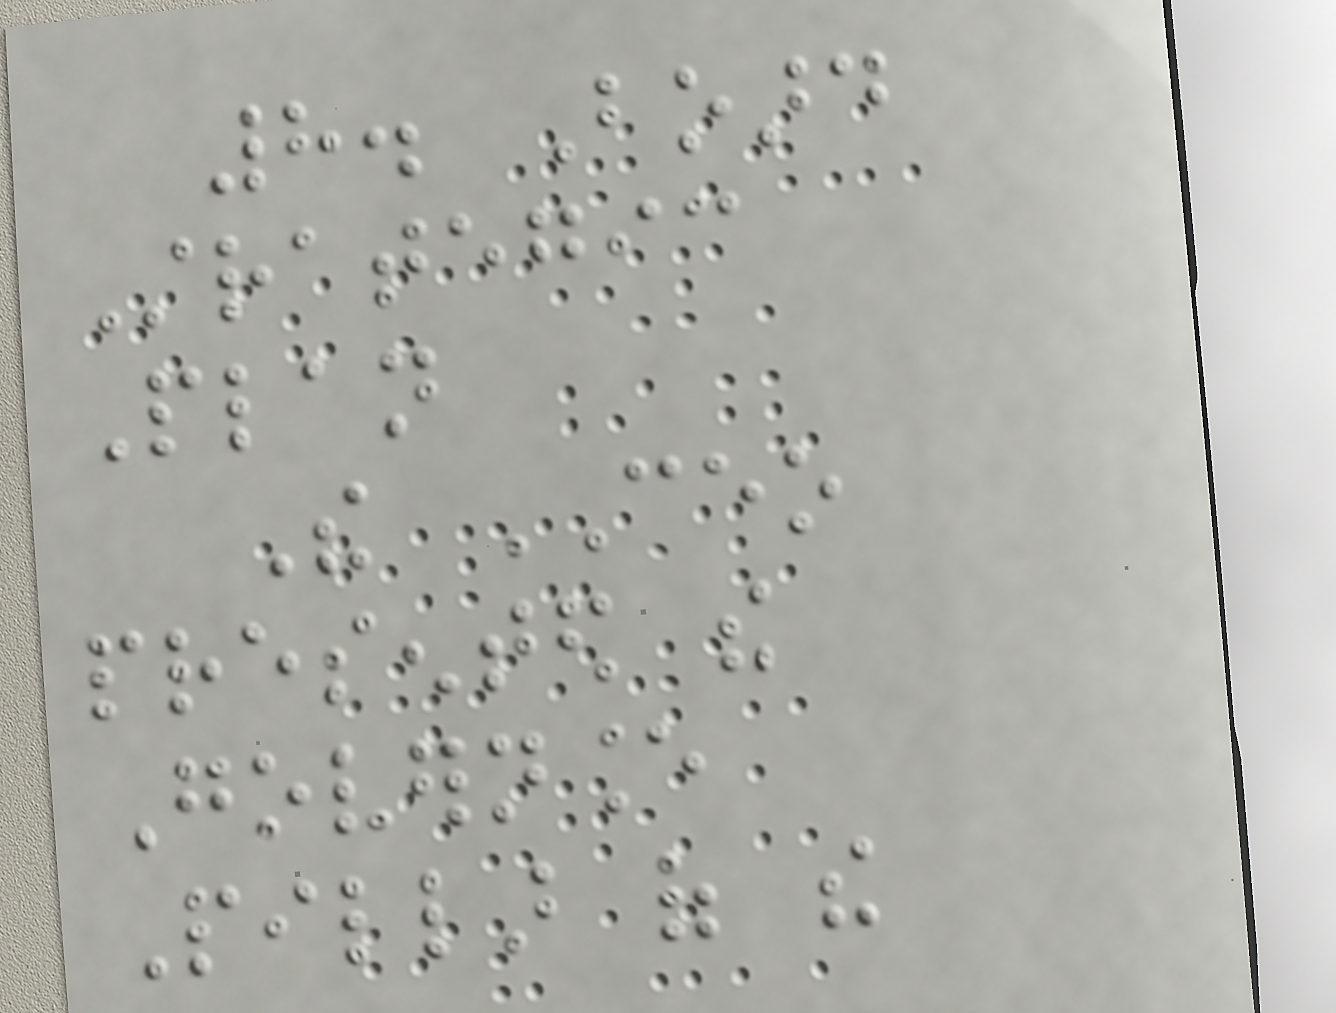8. Board
Strategic
Plan
The CEO
presented the
Governance
Pillar of the
